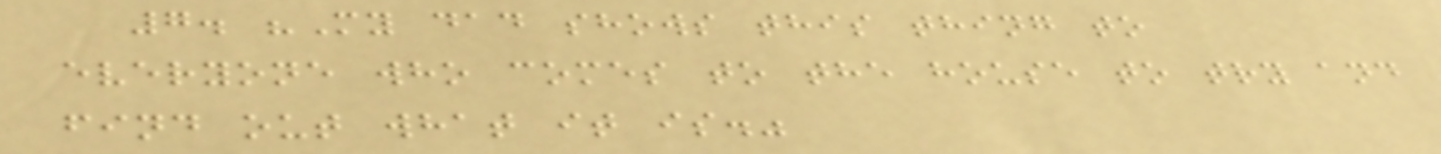7. "My dad shows this thing to
everyone who comes to the house to try and
find out what it is."
